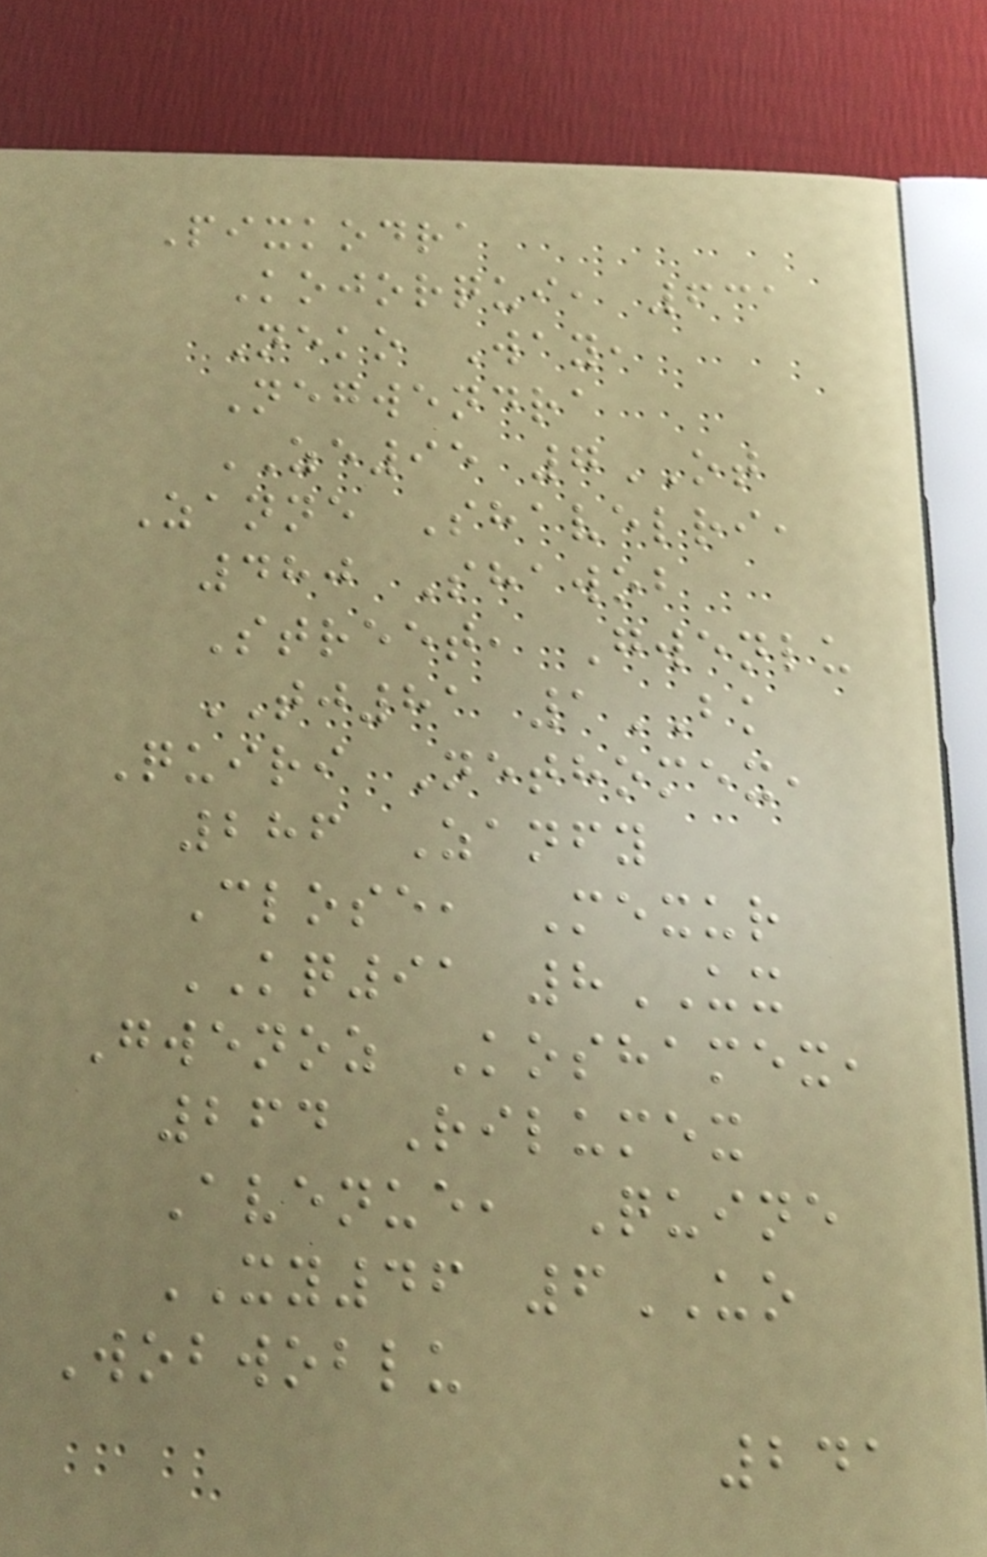Pixkodra
Kojorqui, 631
Neko Way,
Negwendra
ZE95 7OT
Zanne Shavelri,
480 Shawob
Street, Gwenlu
TJ81 1BK
Quiri Nethomex,
286 Zanfy
Close, Mexur
KQ91 8UX
Gwenoz Koshamex,
264 Rilumex
Avenue, Quine
XY46 6UO
Wobwoblu
241
